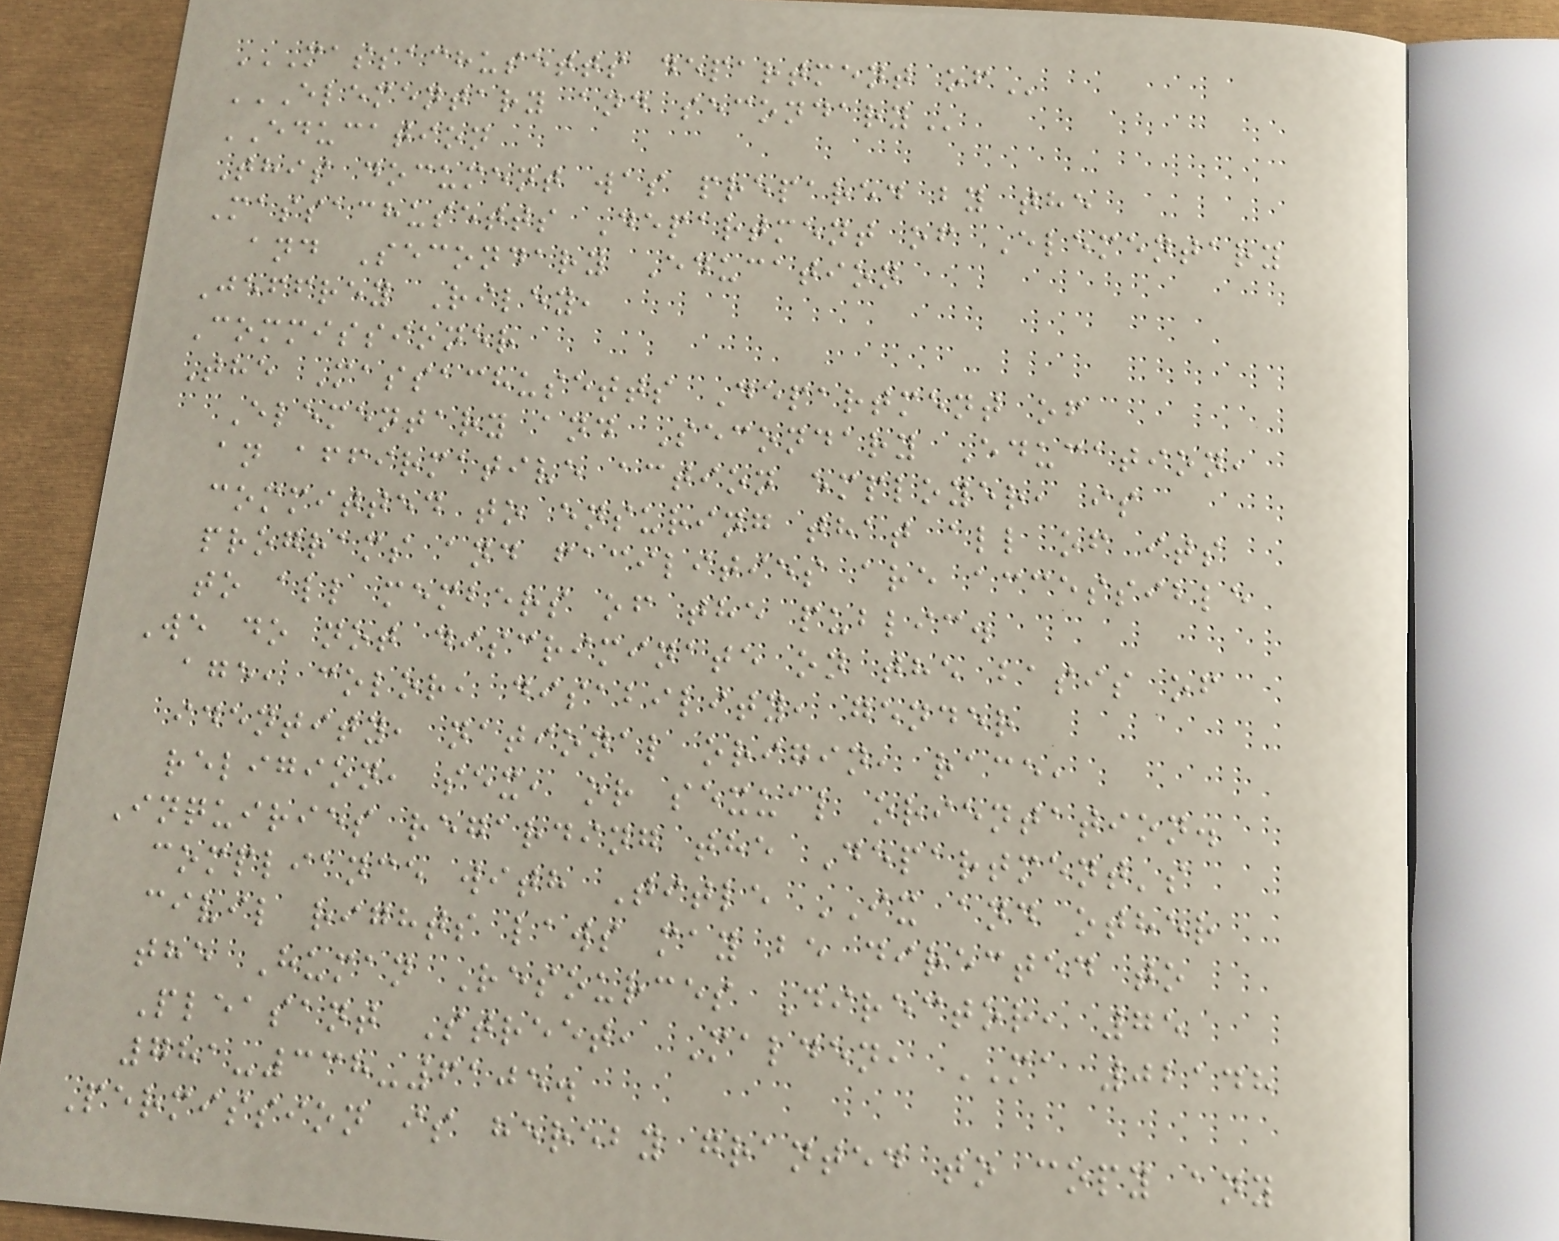MASSACHUSETTS DEPARTMENT OF
ELEMENTARY AND SECONDARY
EDUCATION
This document was prepared by the
Massachusetts Department of Elementary
and Secondary Education
Jeffrey Riley,
Commissioner
The Massachusetts Department of
Elementary and Secondary Education,
an affirmative action employer, is
committed to ensuring that all of its
programs and facilities are accessible
to all members of the public.
We do not discriminate on the basis of
age, color, disability, gender
identity, national origin, race,
religion, sex, or sexual orientation.
Inquiries regarding the Department's
compliance with Title IX and other
civil rights laws may be directed to
the Human Resources Director, 75
Pleasant Street, Malden, MA 02148
781-338-6105.
Permission is hereby granted to copy any
